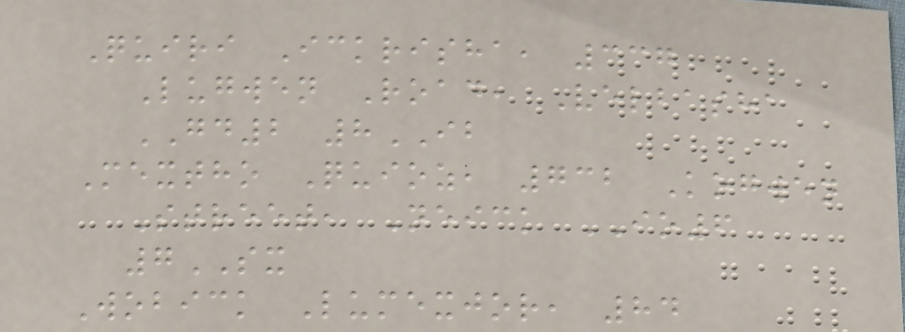Quiri Ickrisha, 337
Lugwen Road, Velbasha
GD2 8IB
Mextho Quioz, 732 Kogwen
Street, Neick IO6
7SX
Wobick Lumexjor, 84
